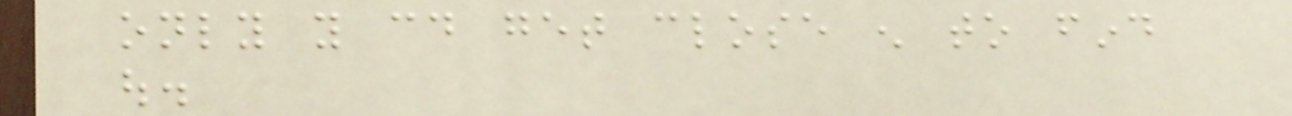only you could get close enough to find
out.
